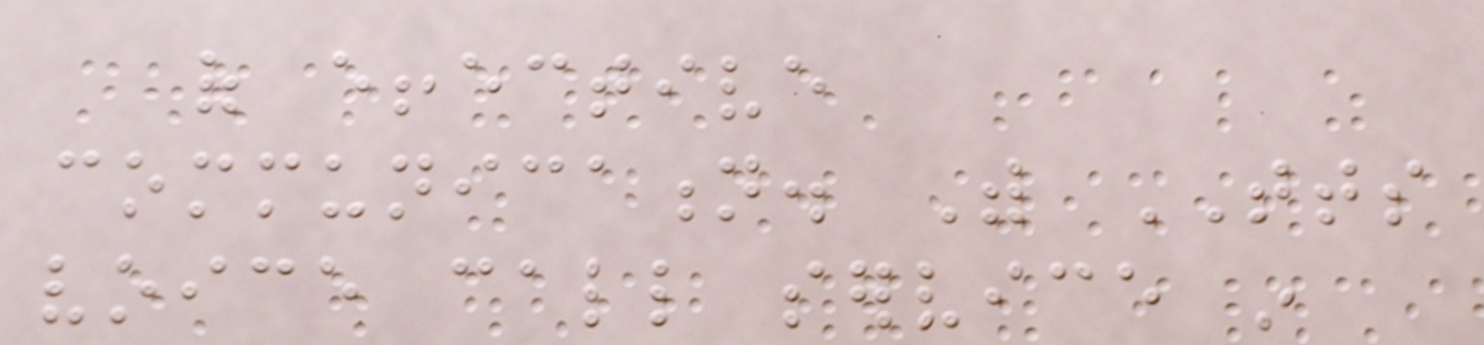of effective
communication. With TTS
voice call service in
